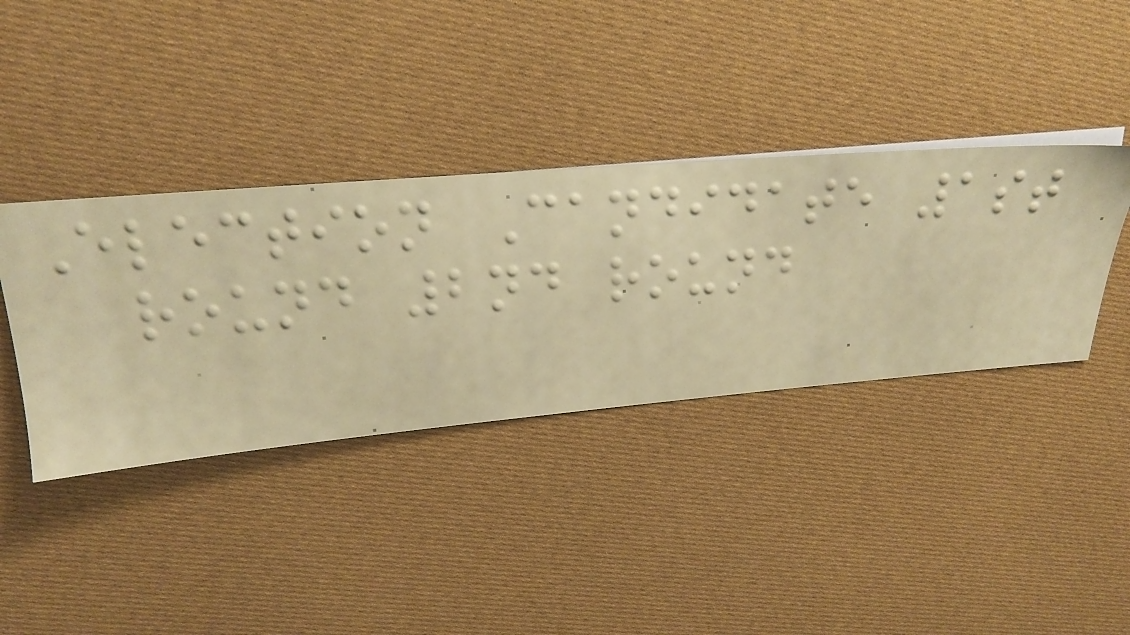Election Candidate 1st
round 2nd round
